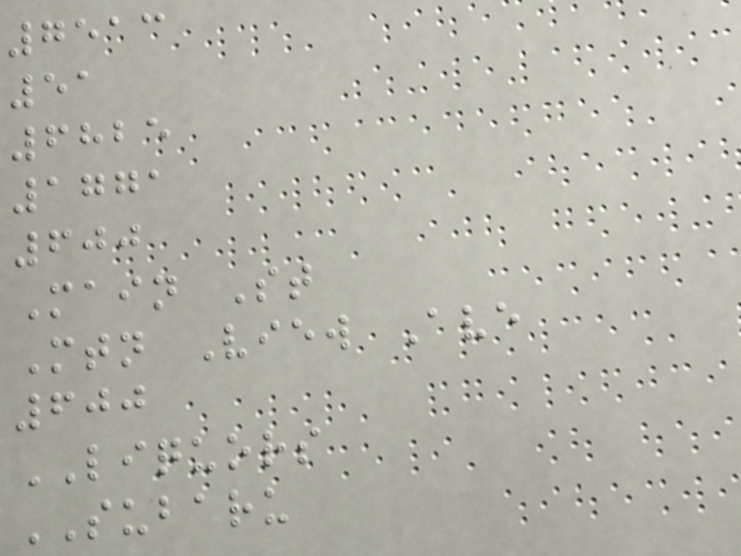7513
51
6825
1771
600
Main St
Mtn View Ave
600
LIQUORS
SUBARU
